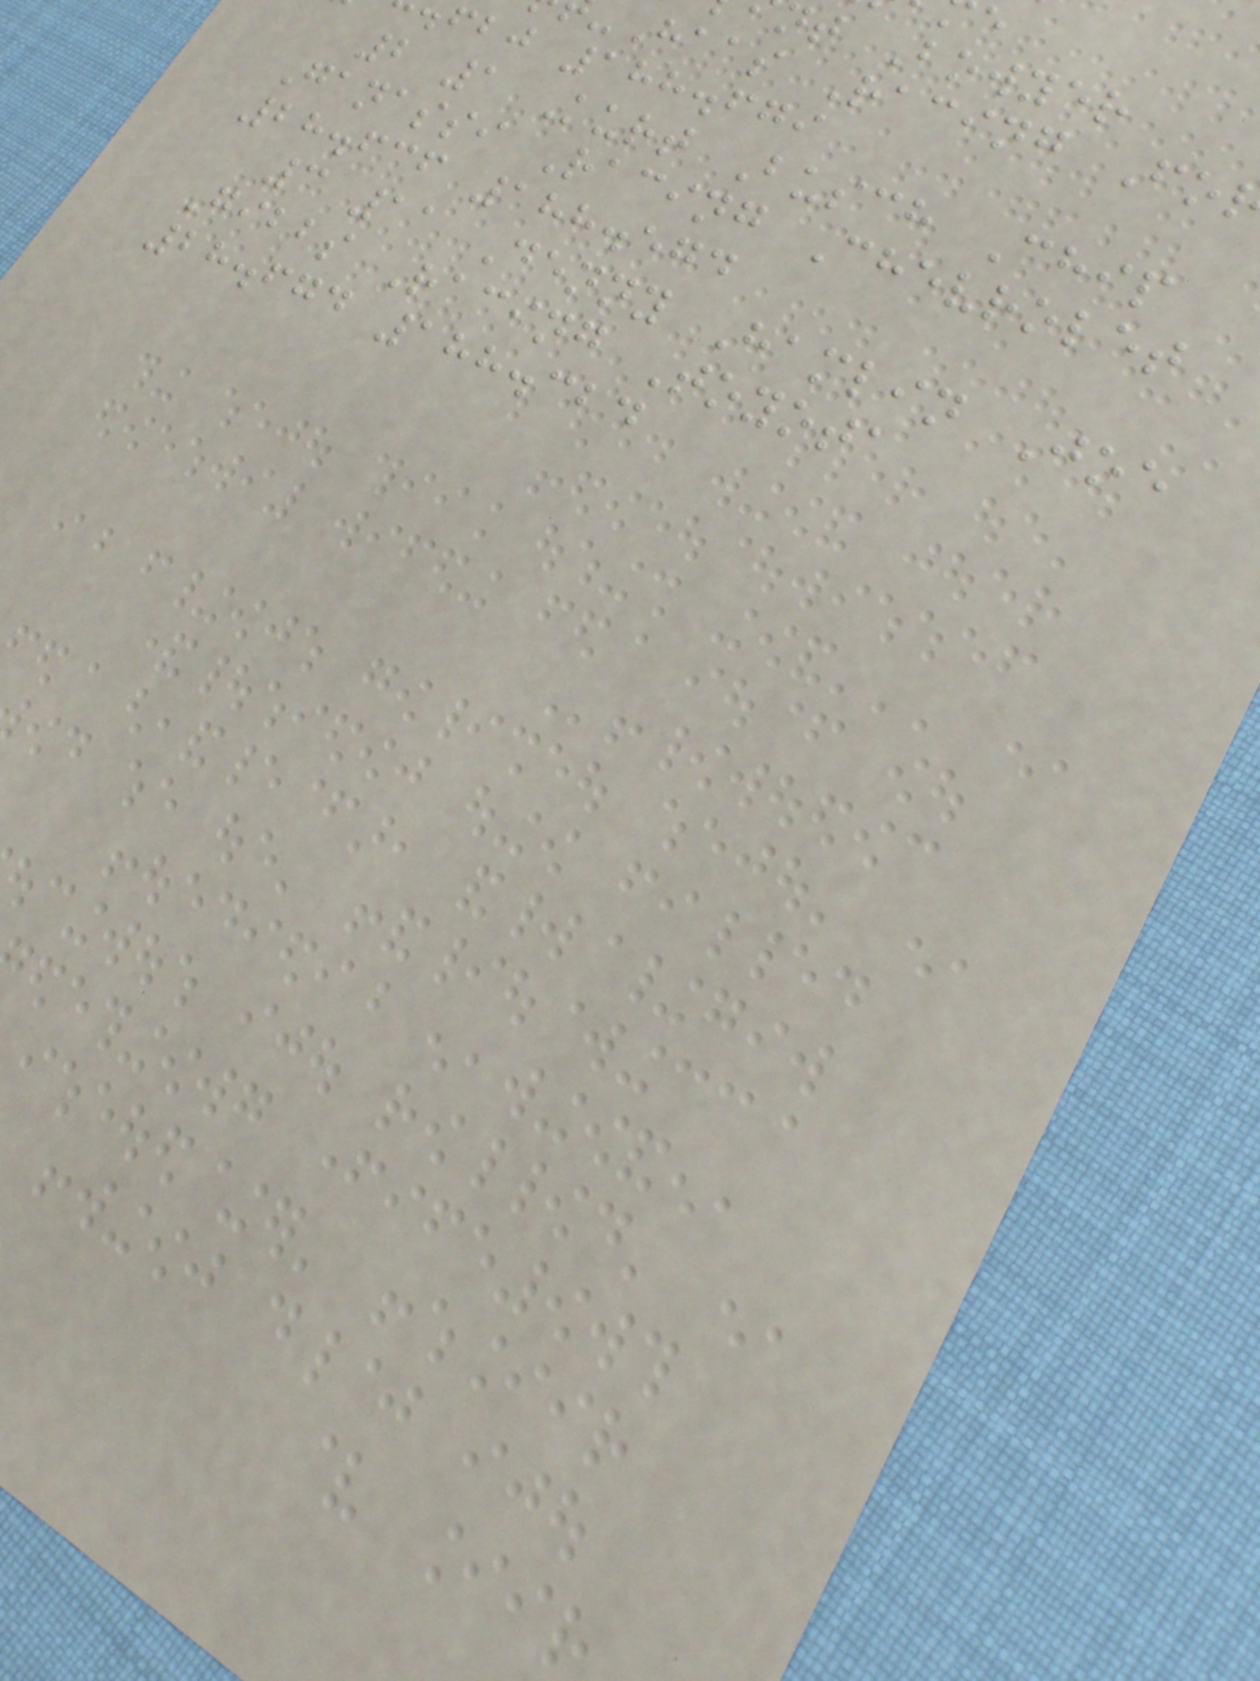nt Bowyer
Haas Racing Fo
fbj 188.679
2 1 Kurt Busch Chip
Ganassi Racing Chevrolet
28.636 188.574
3 11 Denny Hamlin Joe
Gibbs Racing Toyota
28.674 188.324
